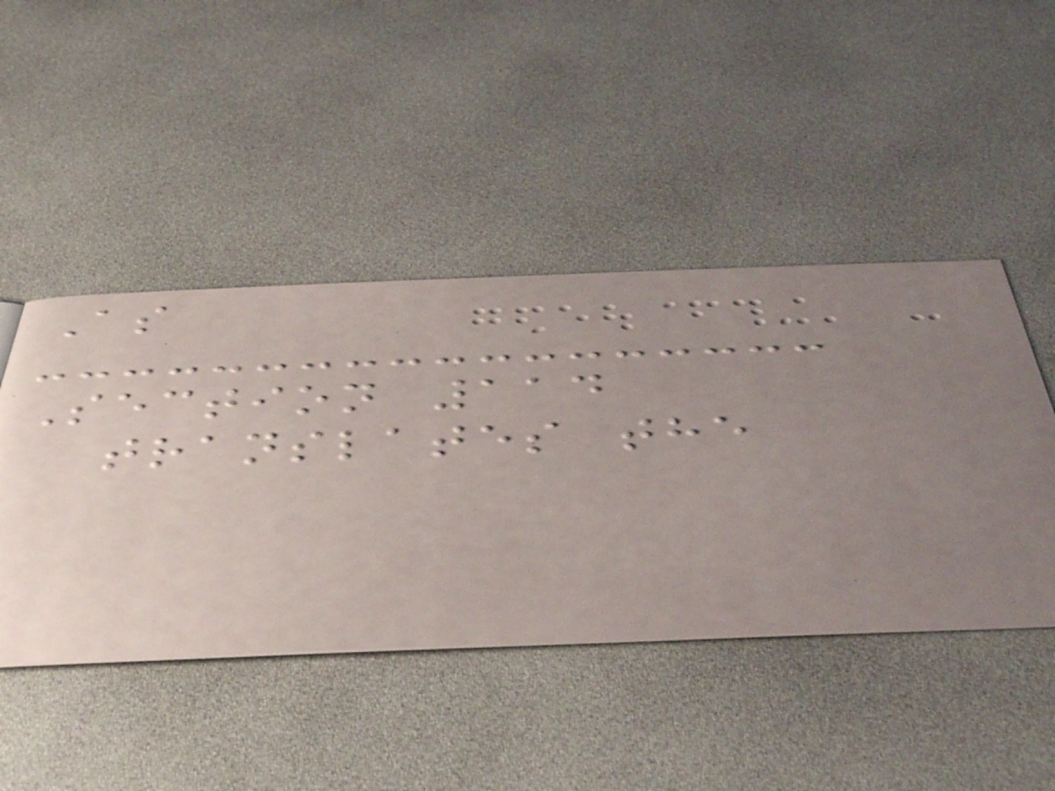As
Section 114
translates the
